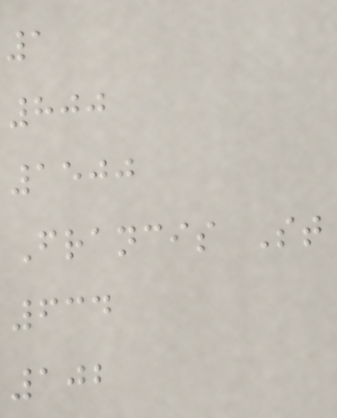1
800
1500
Francis St
634
102
